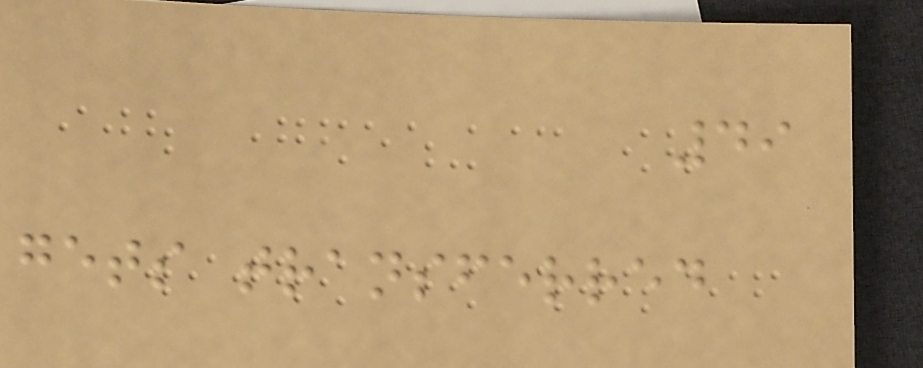49
gets transferred
